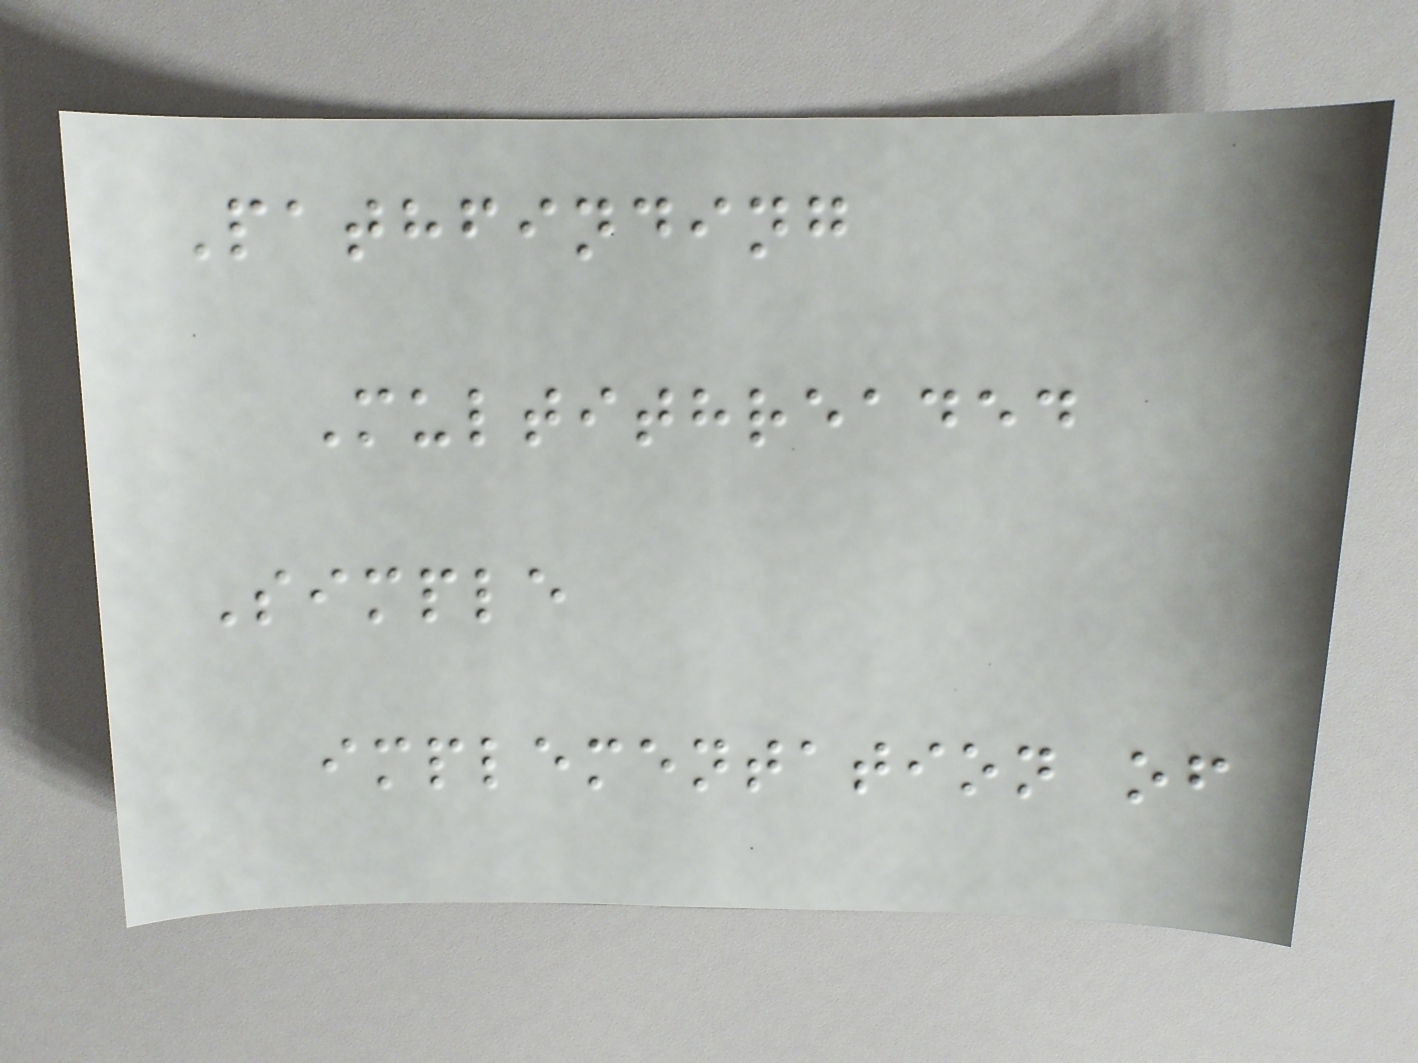Pathfinding
Multithreaded
Simple
implementation of
